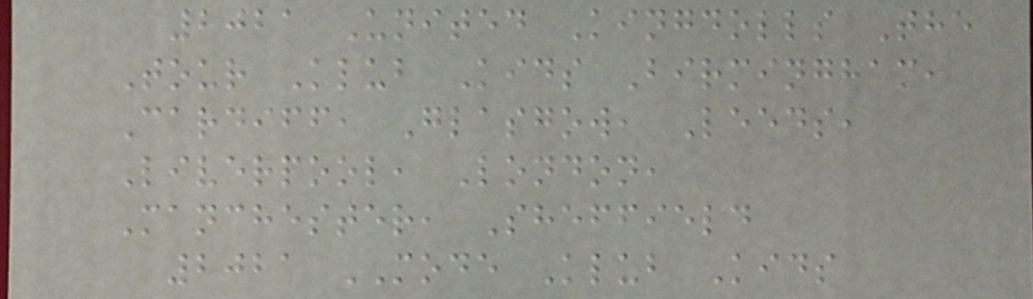2021 United Kingdolls The
Tour Klub Kids Birmingham,
Cardiff, Glasgow, Leeds,
Liverpool, London,
Manchester, Sheffield
2021 MODE Klub Kids
